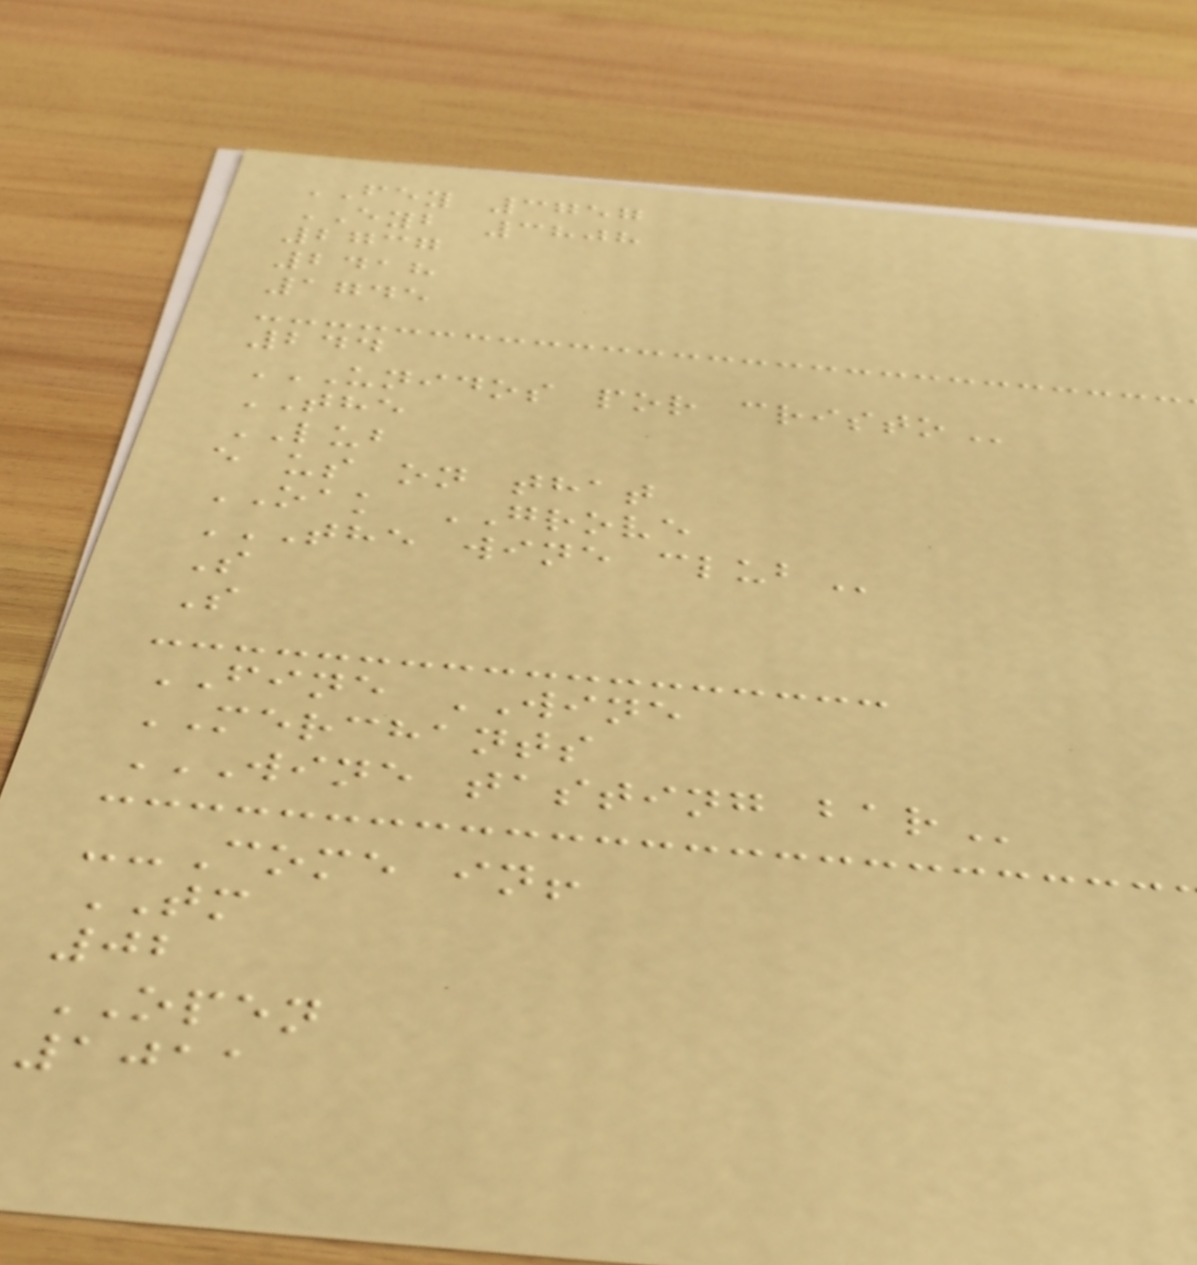FEY 3757
EYB 3808
2737
2418
1745
244
UNIDOS POR CRISTO
THE
LUB
e us on that
OAK GROVE
THE WINE CLUB
S
S
FINE WINE
MERCHANTS
WINE TASTING BAR
--Come in!
TM
02
OPEN
1011
